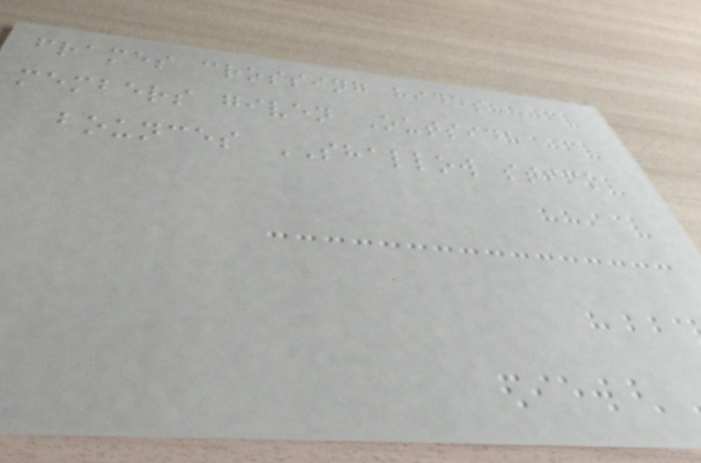frames crossing hides
members given Outside
bounces SHALLOW stick
